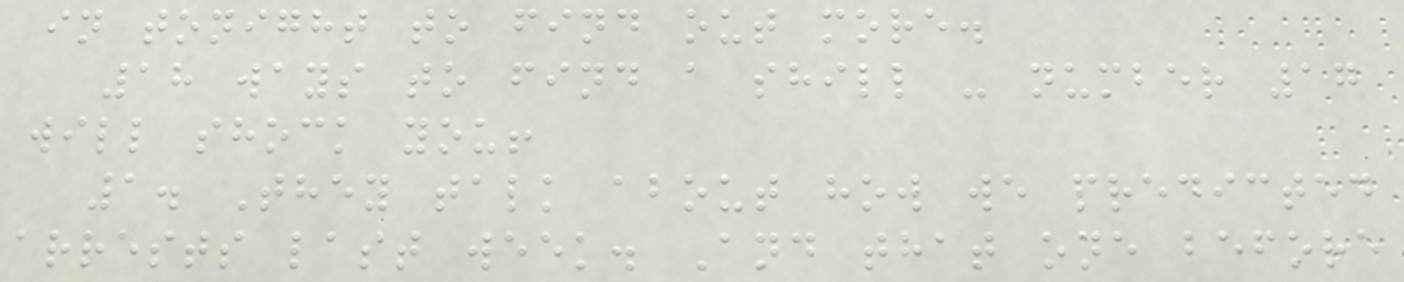in tonight to find out more.
18 ways to find a shill - number 17
will shock you!
1. They talk about how we predicted
arrests last week. And that one before
